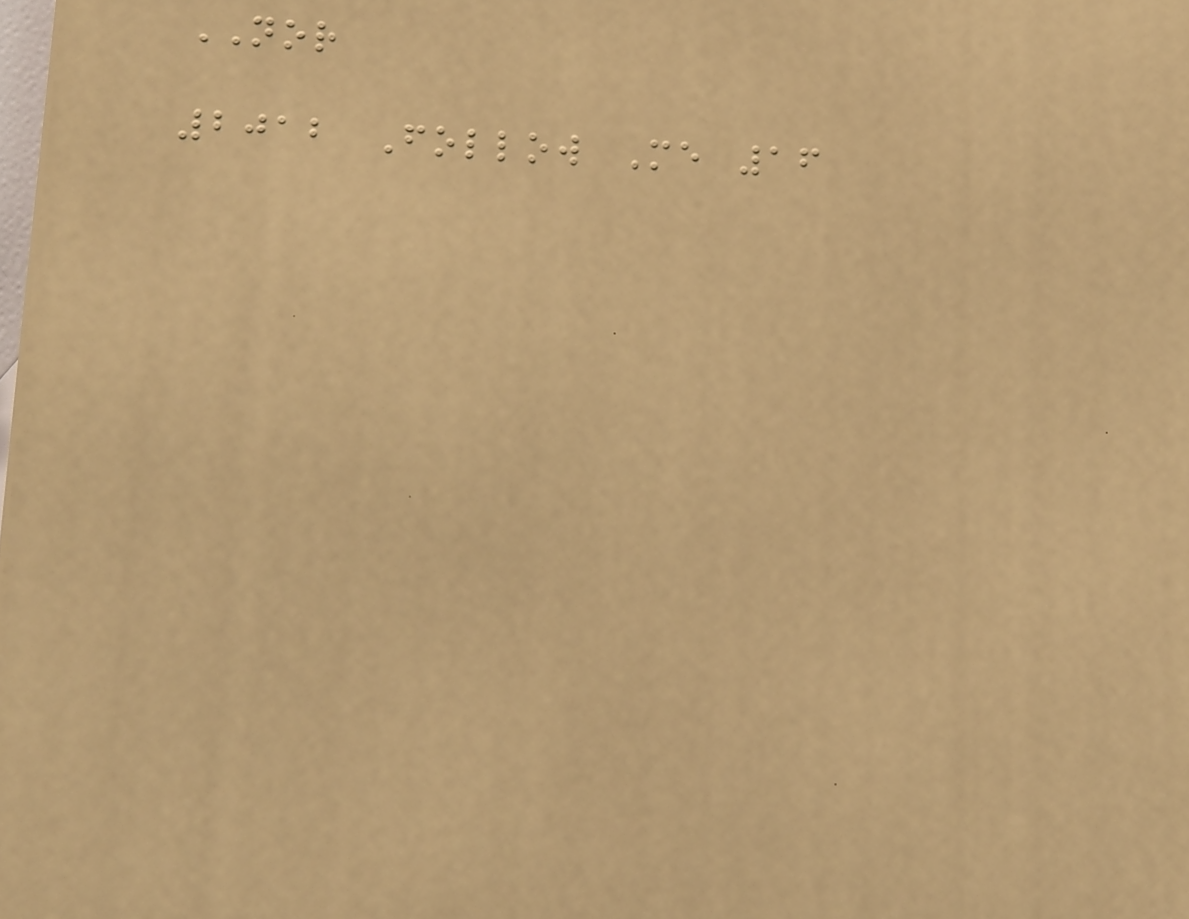NOR
2012 Follow Me 16
